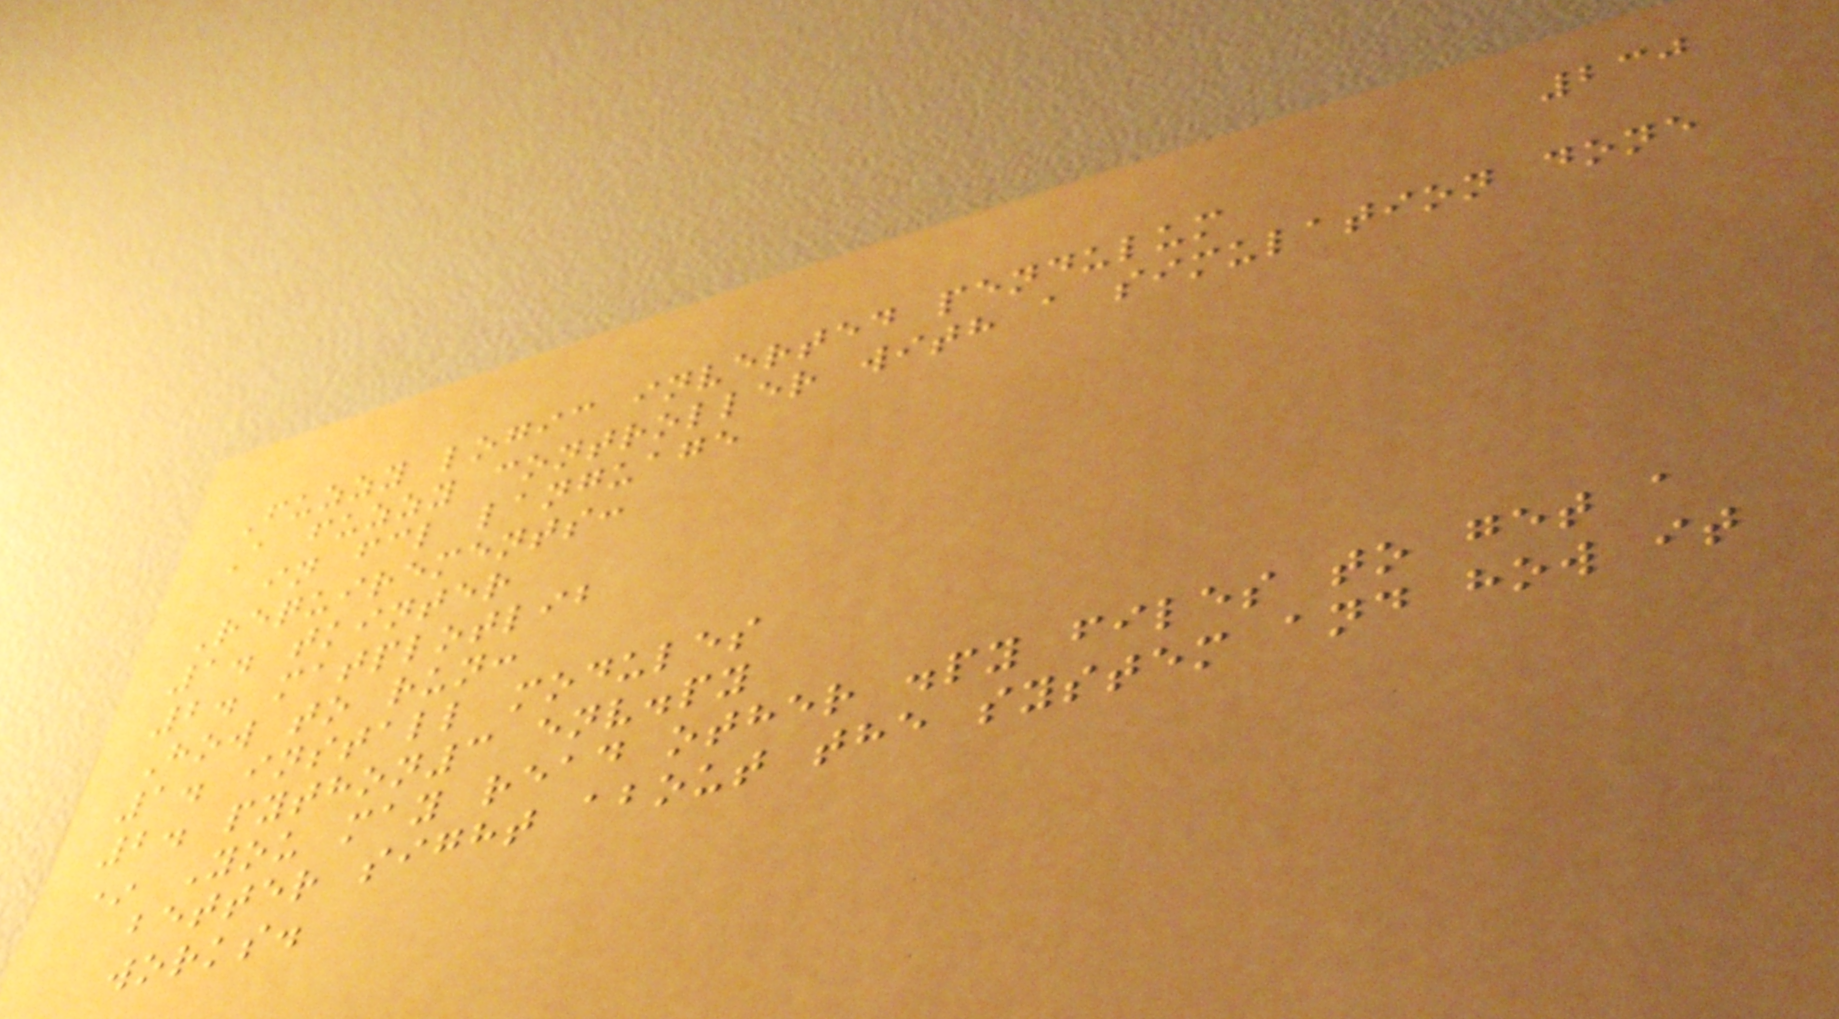230
Fuzzy logic inverted pendulum
A fuzzy controller with a simulation done
in fcl language
Requirements:
1. tkinter
2. matplotlib
How to run:
1. install modules
2. python3 env.py
* You may read other .py files to get a
better sight about the system and how it
works.
